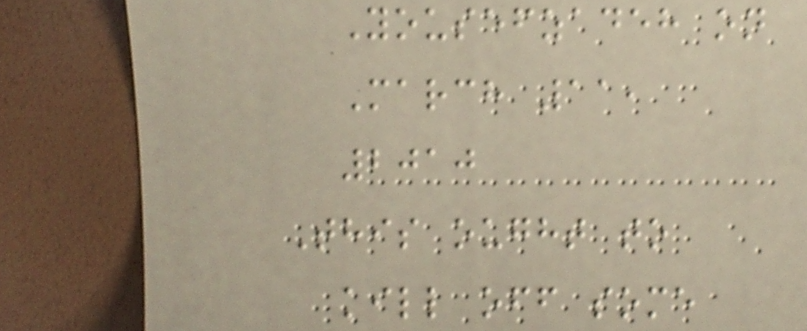Yousefzadeh on
March 11,
2010
This ought to
kill off some
